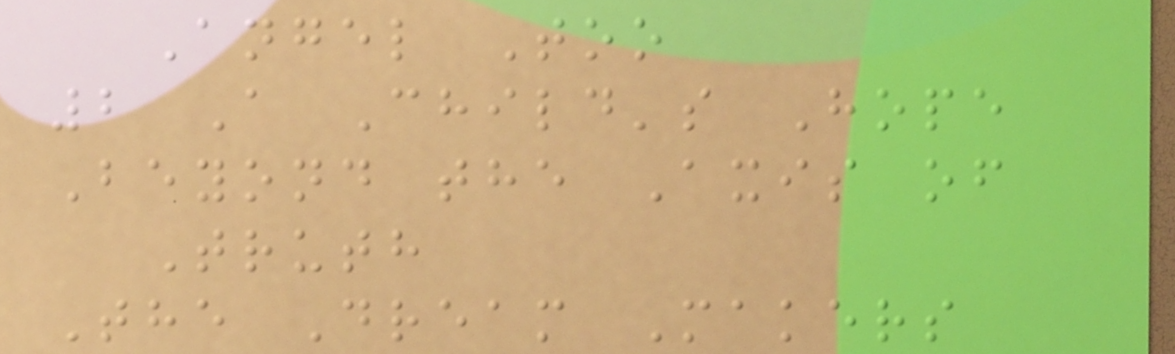Angel Too
2 A Child's Hope
Beyond the Axis of
Truth
The Dream Makers
